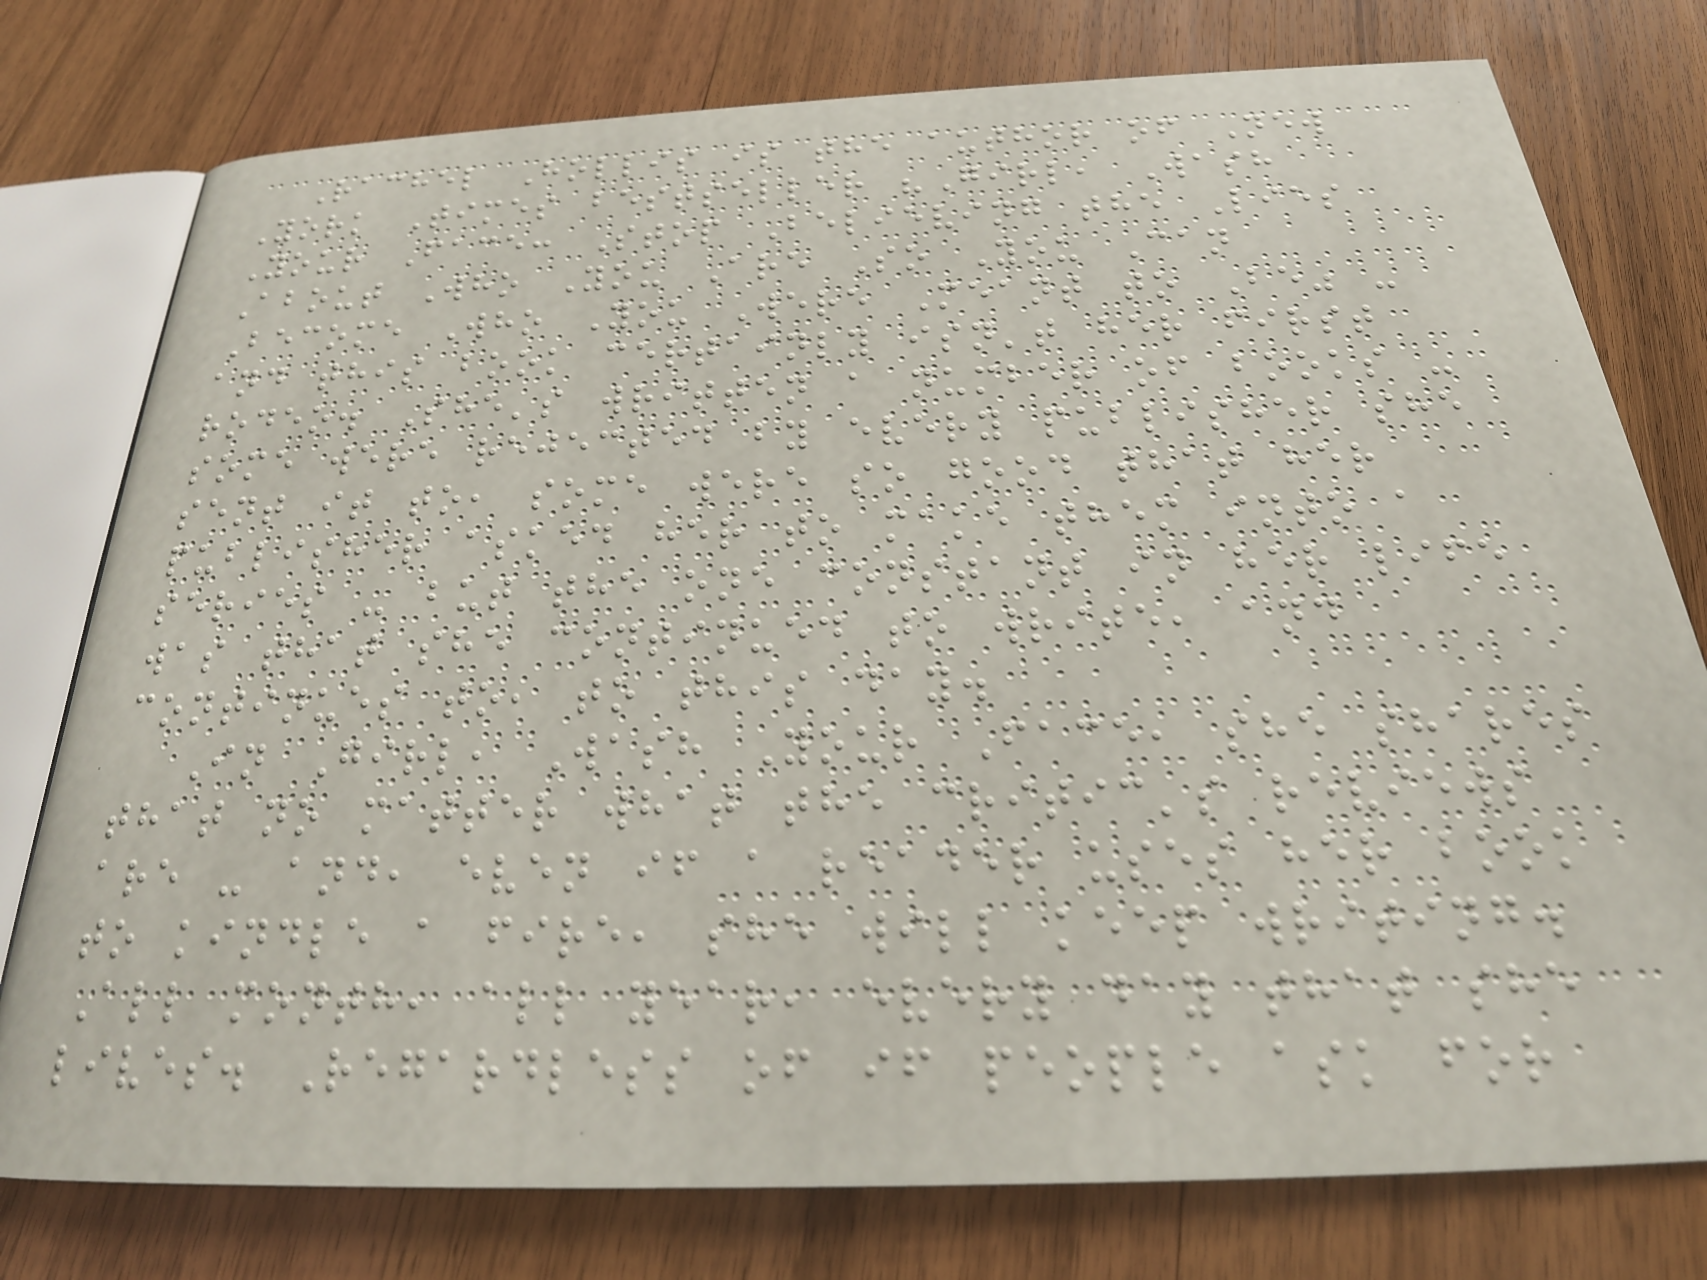Rachel Hollis is the author of New
York Times bestseller "Girl, Wash
Your Face: Stop Believing the Lies
About Who You Are So You Can
Become Who You Were Meant to Be" -
and this book certainly isn't her first
rodeo. She's written a number of books -
some were rejected by every publisher she
sent it to, some were so good that her
publisher asked her to make them into a
series - but the one constant in her life
was that she continued to write, and
continues to, to this day.
In Girl, Wash Your Face, she shares
that no matter what the critic's reviews
are - and, even if a reader uses her book
to kindle a fire, she will keep writing.
All month, all year, every day that she
lives. Regardless of if people ask for
